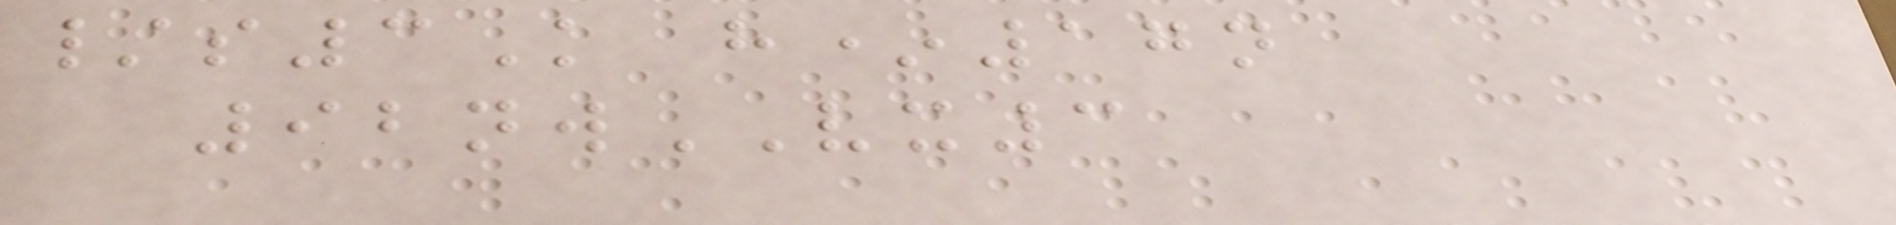/s3K h*17n
92nwVX3
